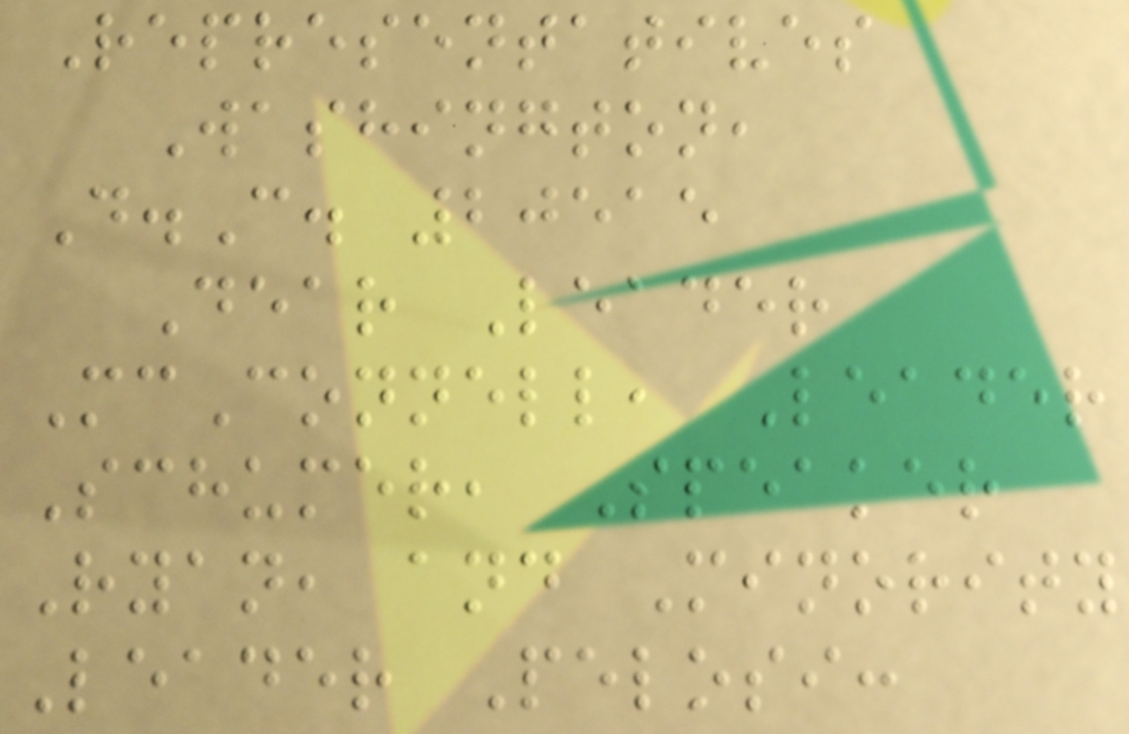Representatives
Washington,
D.C. 20515
Dear Leader
McConnell, Leader
Schumer, Speaker
Ryan, and Minority
Leader Pelosi:
